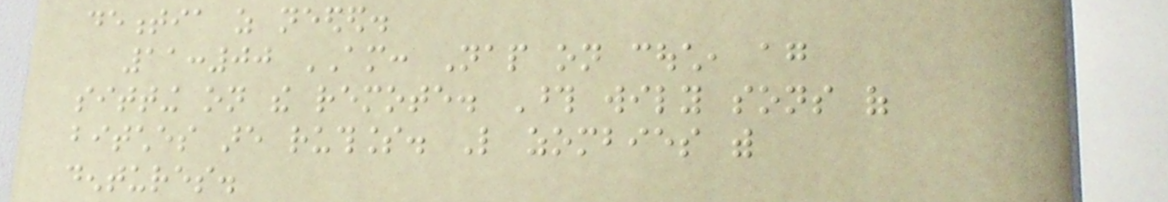dementia as needed.
11:00 AM: Nap on couch, again
sitting on the remote. Those wily sons of
bitches are ruthless. Like zombies with
dentures.
